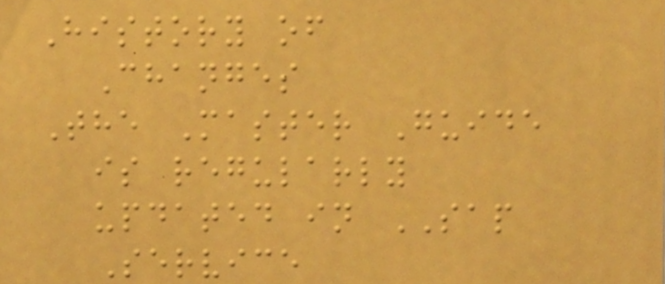History of
Changes
The Master Guide
is regularly
updated in SAP
Service
